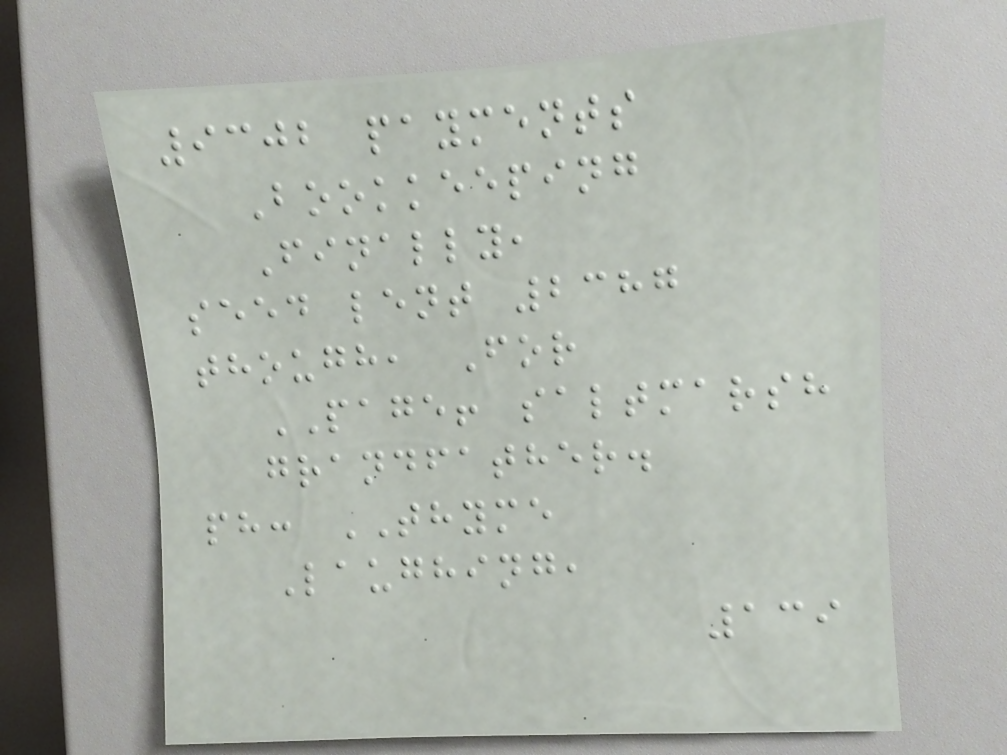9302 payments
Bookkeeping
Finally,
seed lent 2387
though, For
PAGE! saltmarsh
grandfather.
ph: THYME
Laughing,
139
